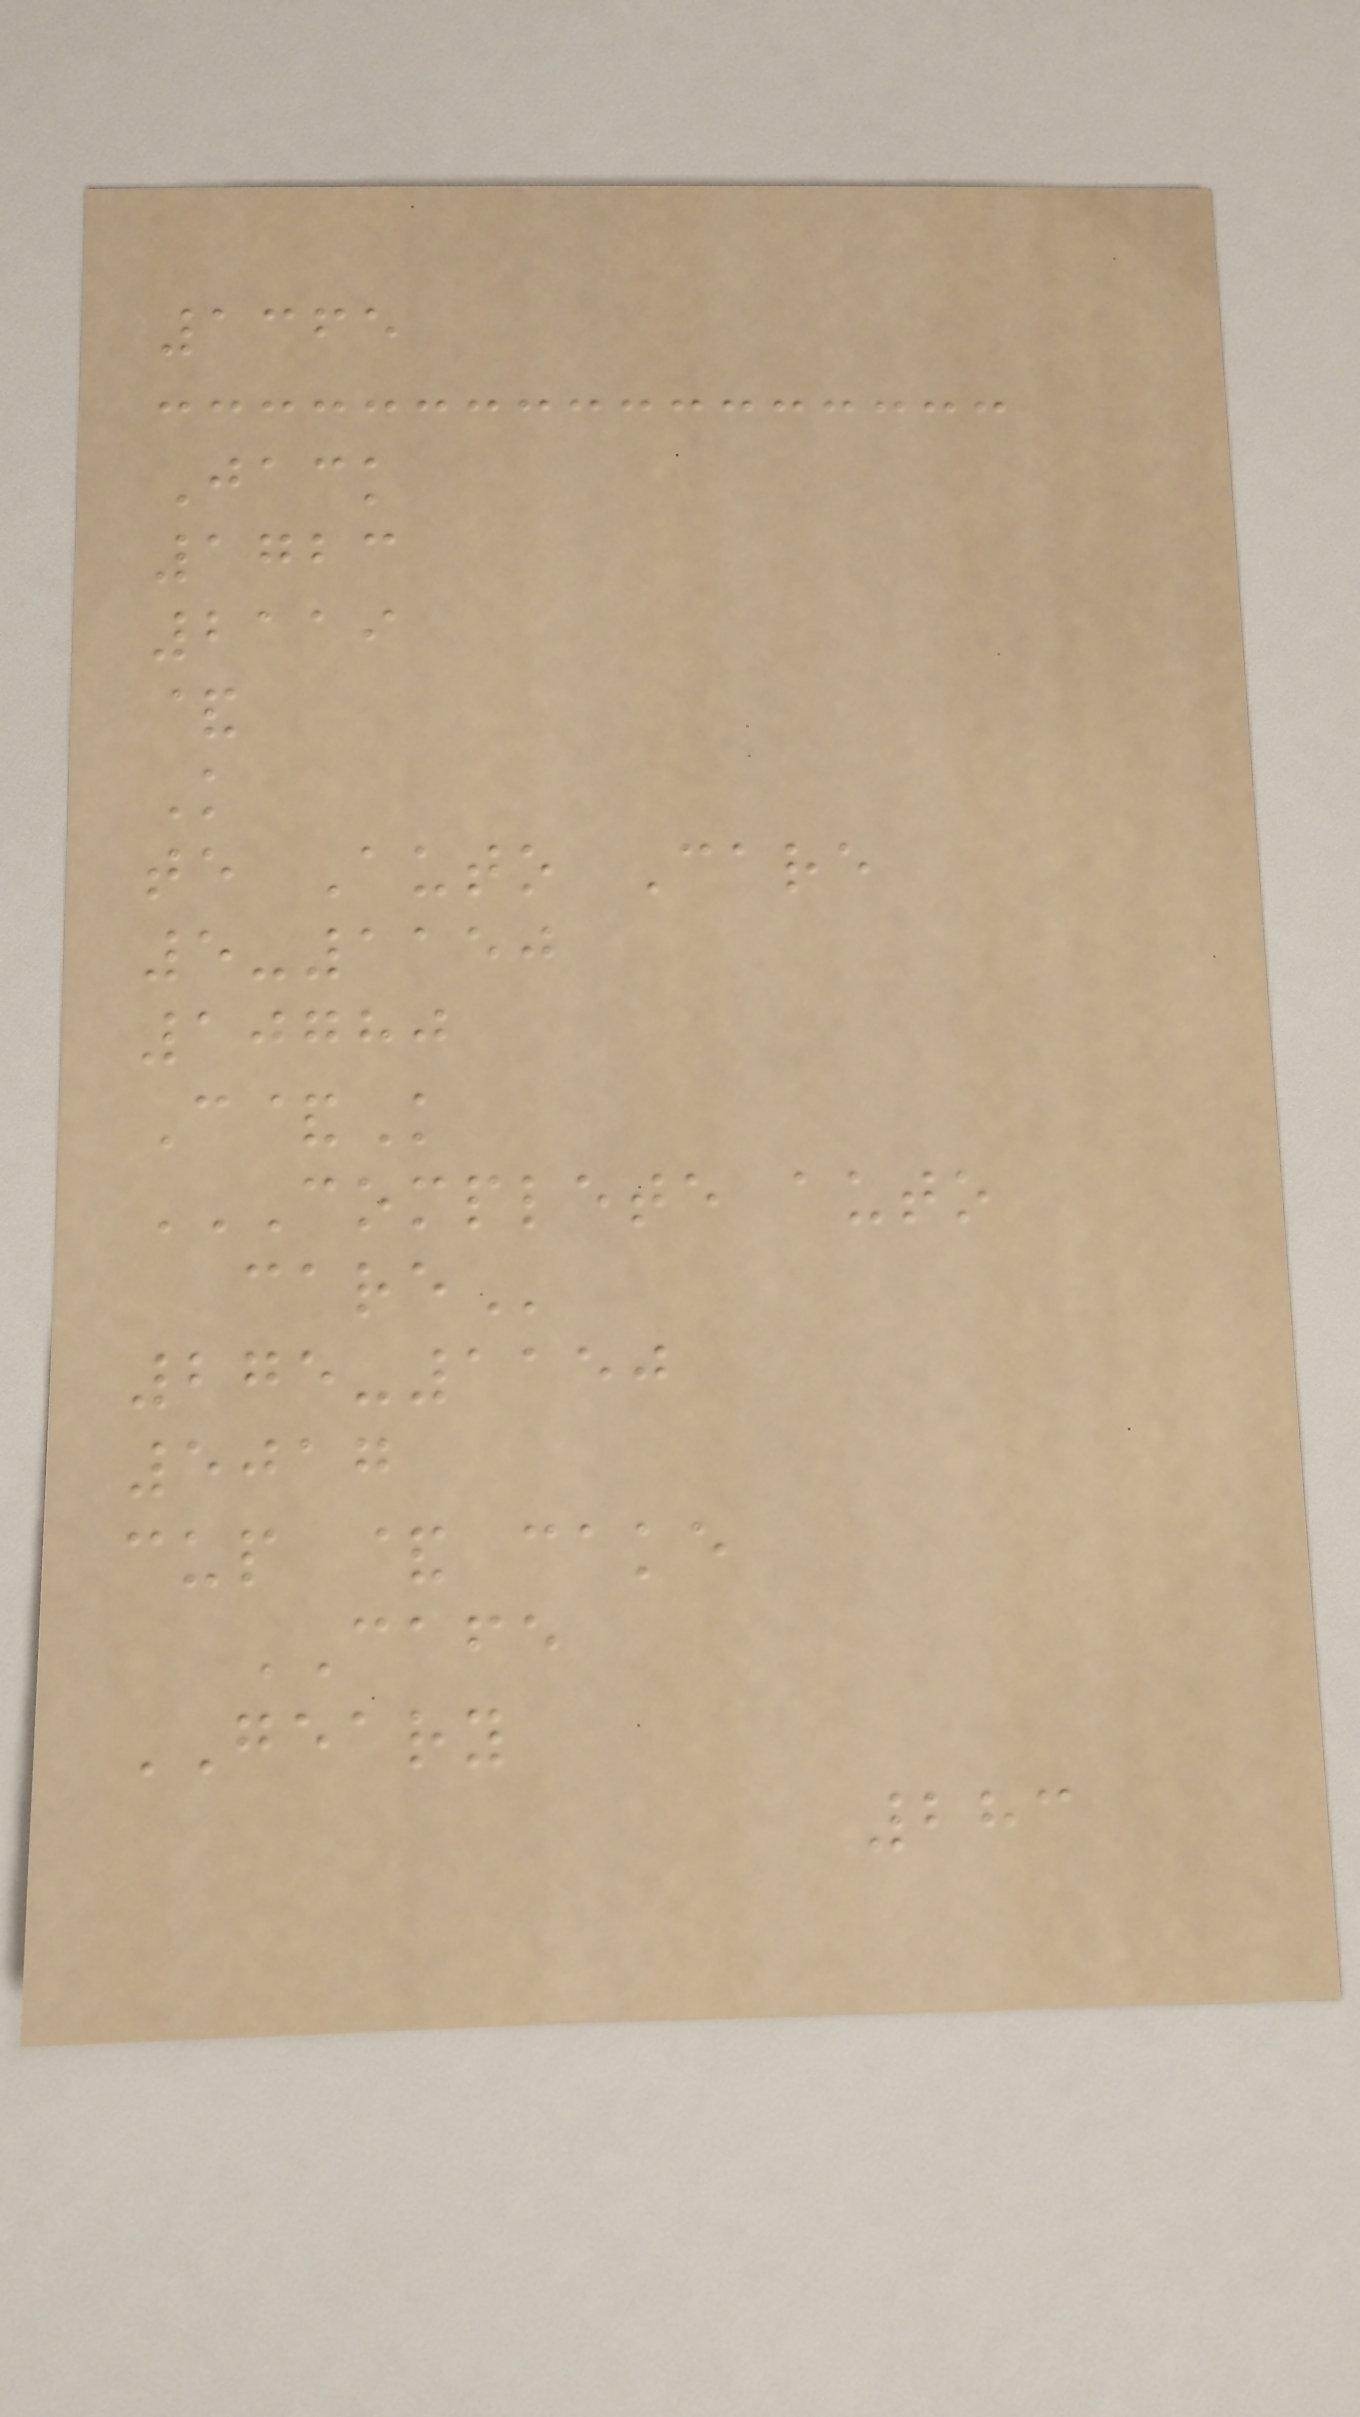1365
Jack
1723
2119
&
K
te Auto Care
5-1150
10780
C&K
COMPLETE AUTO
CARE
275-1150
5017
cup & cake
CAFE
GEARY
283
